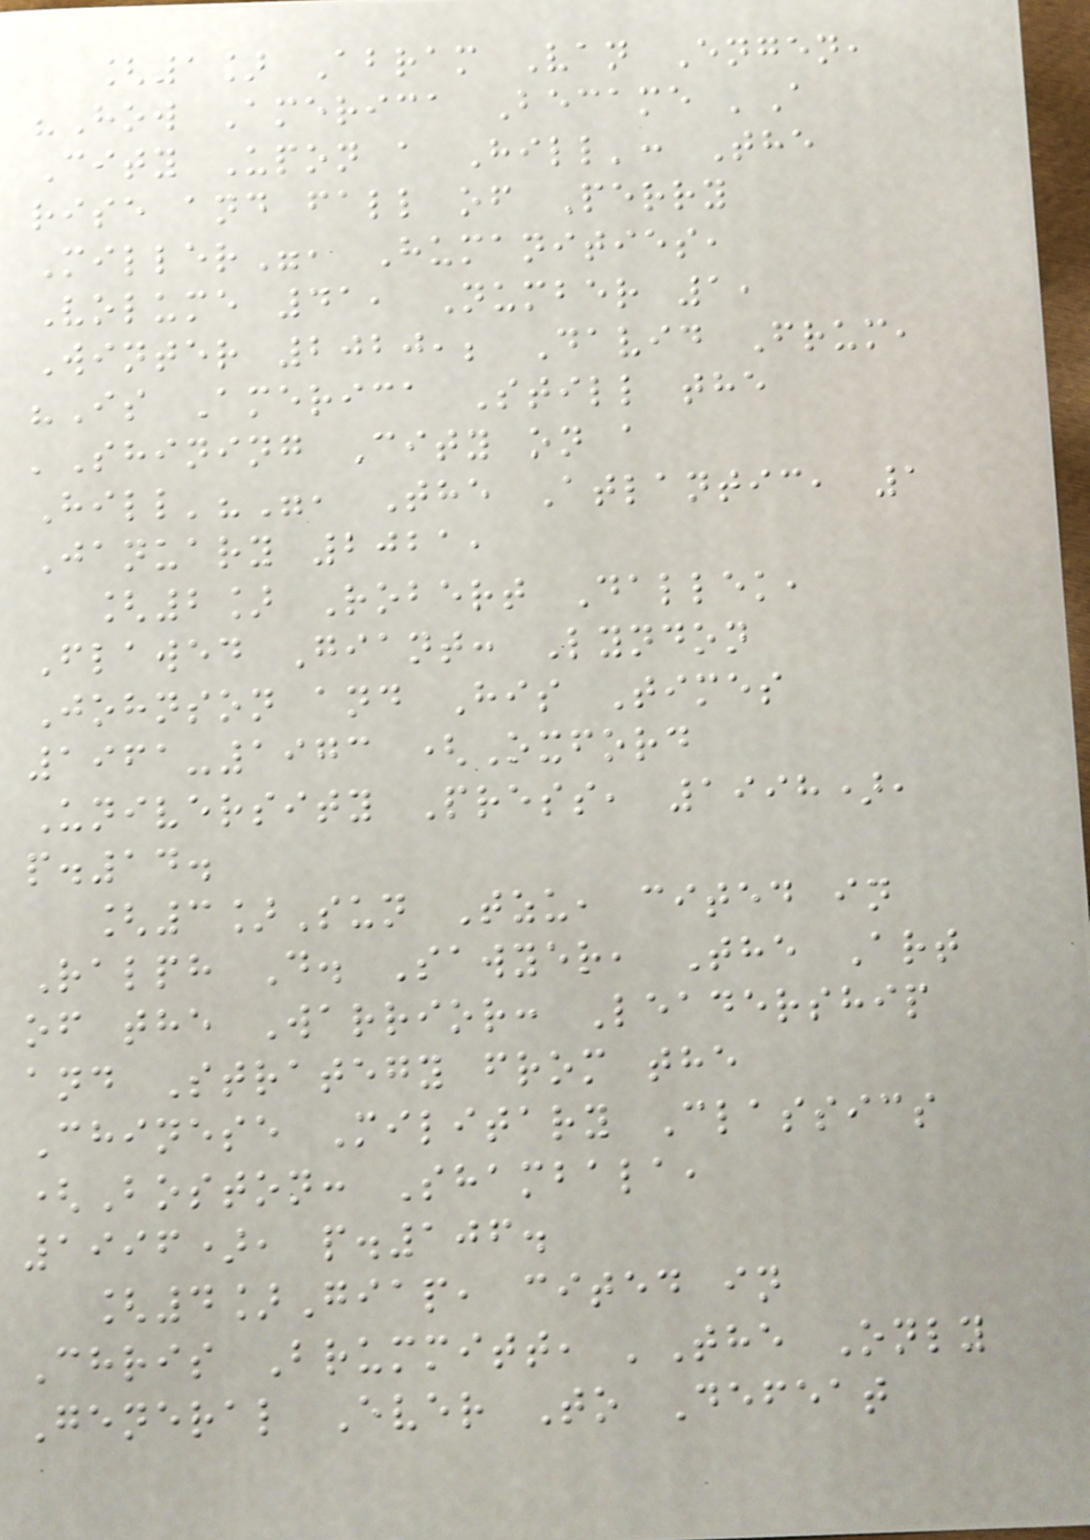[1] Abram Van Engen,
"How America Became 'A
City Upon a Hill': The
rise and fall of Perry
Miller", Humanities,
Volume 41, Number 1,
Winter 2020,; David Frum,
"Is America Still the
'Shining City on a
Hill'?", The Atlantic, 1
January 2021,
[2] Robert Dallek,
Flawed Giant: Lyndon
Johnson and His Times
1961-1973 (Oxford
University Press, 1998),
p.14.
[3]Sun Tzu, cited in
Ralph D. Sawyer, The Art
of the Warrior: Leadership
and Strategy from the
Chinese Military Classics
(Boston: Shambala,
1996), p.106.
[4]Giap, cited in
Chris Brummitt, 'The Only
General Ever To Defeat
